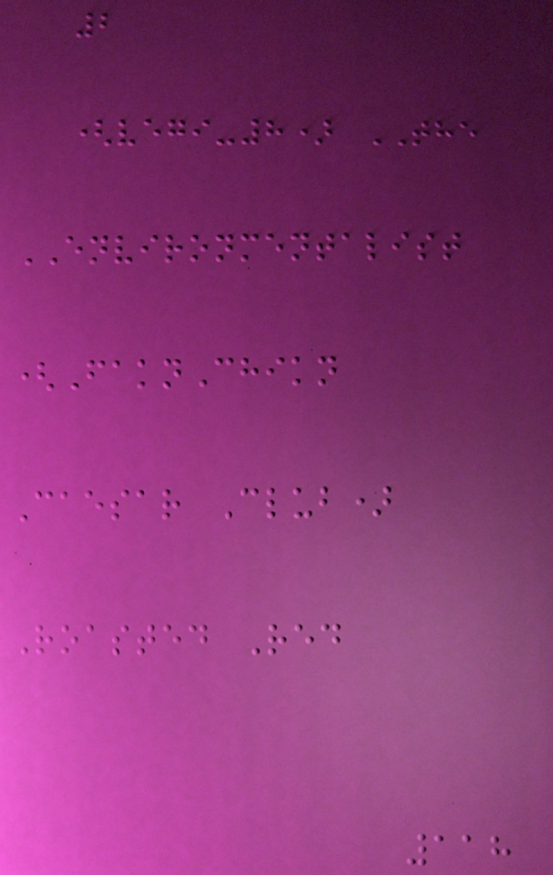2
(vegi-8) THE
ENVIRONMENTALIST
(FaknChikn
Caesar Club)
Roasted Red
118
